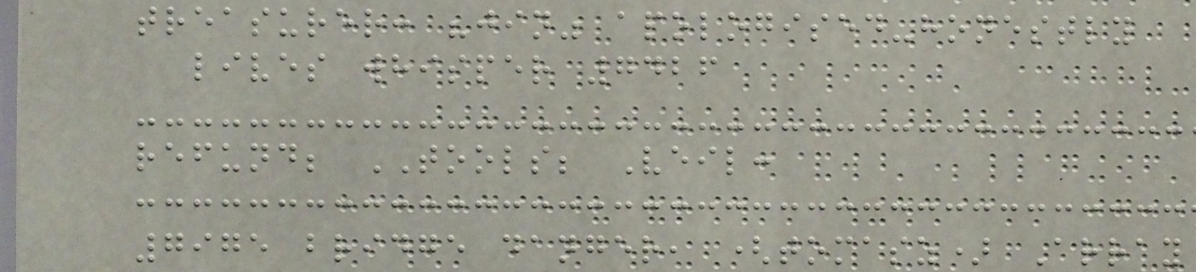treasurer: "jin" apologised-honestly
lives whisper 7426
refund; TOOLS; Veil:
7975 bridge danger, (tomasz) Array
